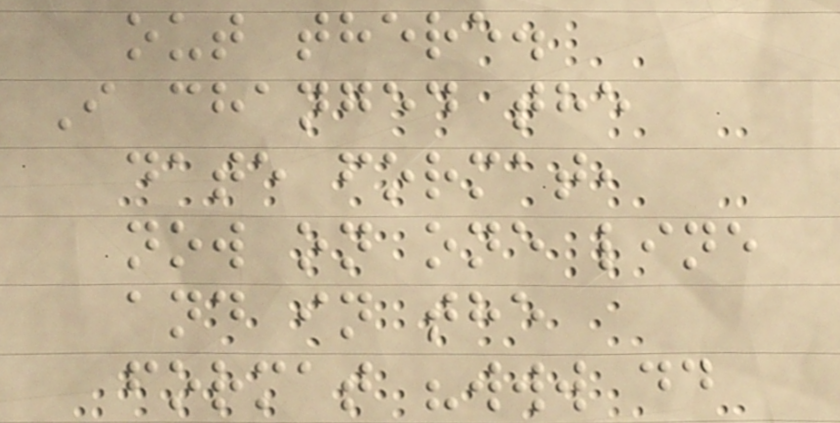out there.
I changed the
date format,
now on one line
and in the
format "www dd
